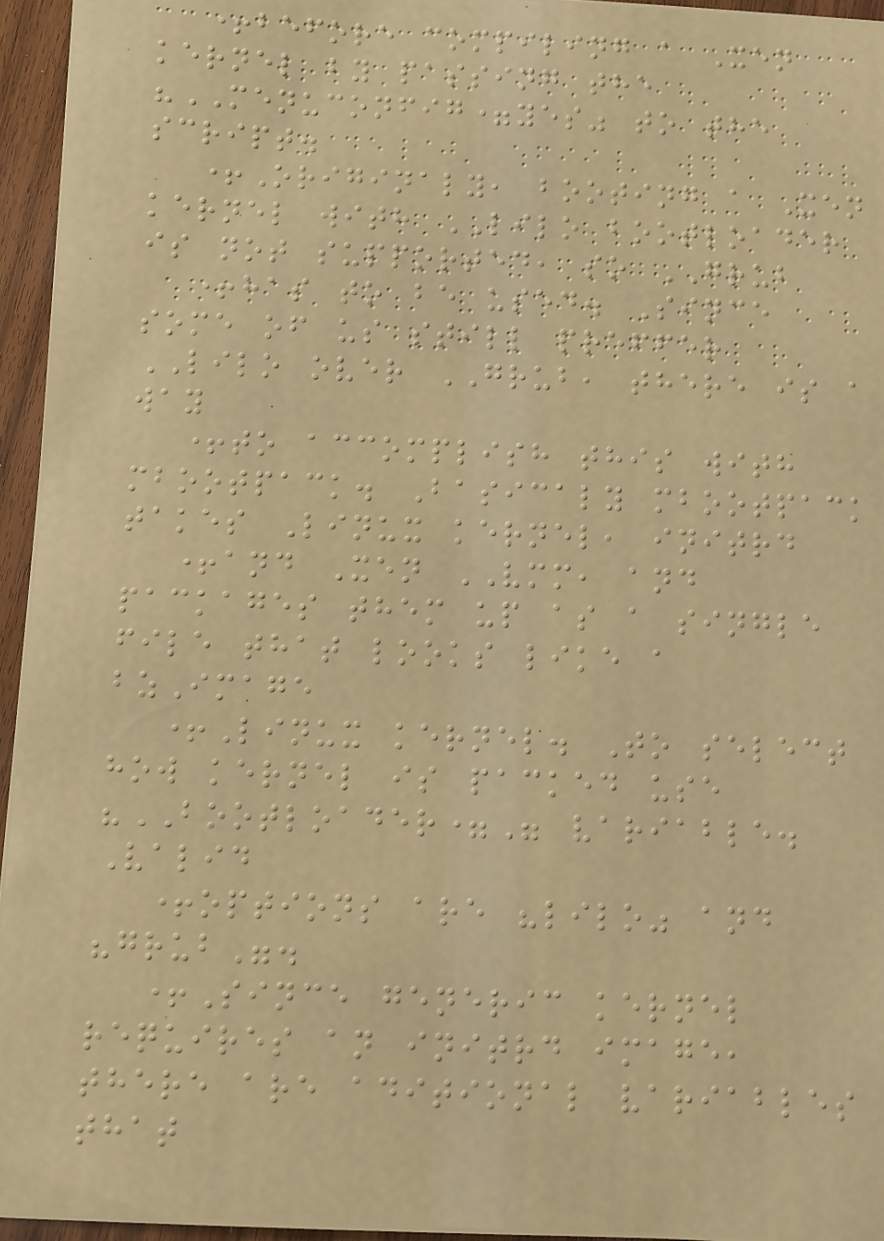+before compiling a Xen
kernel by passing the
"MENUCONFIG=yes" to the
script.
+Originaly, booting a Xen
kernel with LILO bootloader
is not supported, so GRUB
+has to be used. Since
some of us still preffer
LILO over GRUB, there is a
way
+to accomplish this with
mbootpack. Basicaly mbootpack
takes Linux kernel, initrd
+and Xen VMM, and
packages them up as a single
file that looks like a
bzImage
+Linux kernel. To select
how kernel is packed use
"BOOTLOADER=" variable.
Valid
+options are "lilo" and
"grub".
+Since generic kernel
requires an initrd image,
there are aditional variables
that
